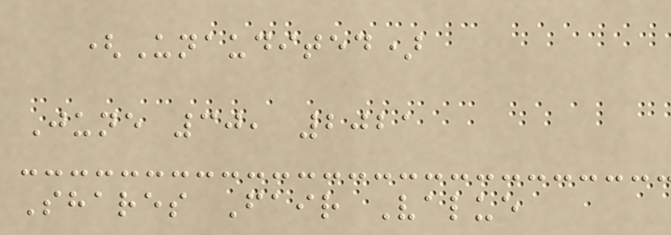(Unaudited)
June 30, 2021
Shares Fair Value
